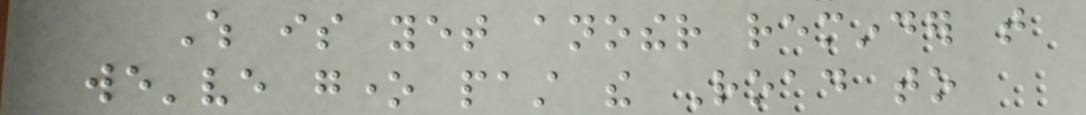Which is yet another reminder that
we've gone past the Road to
